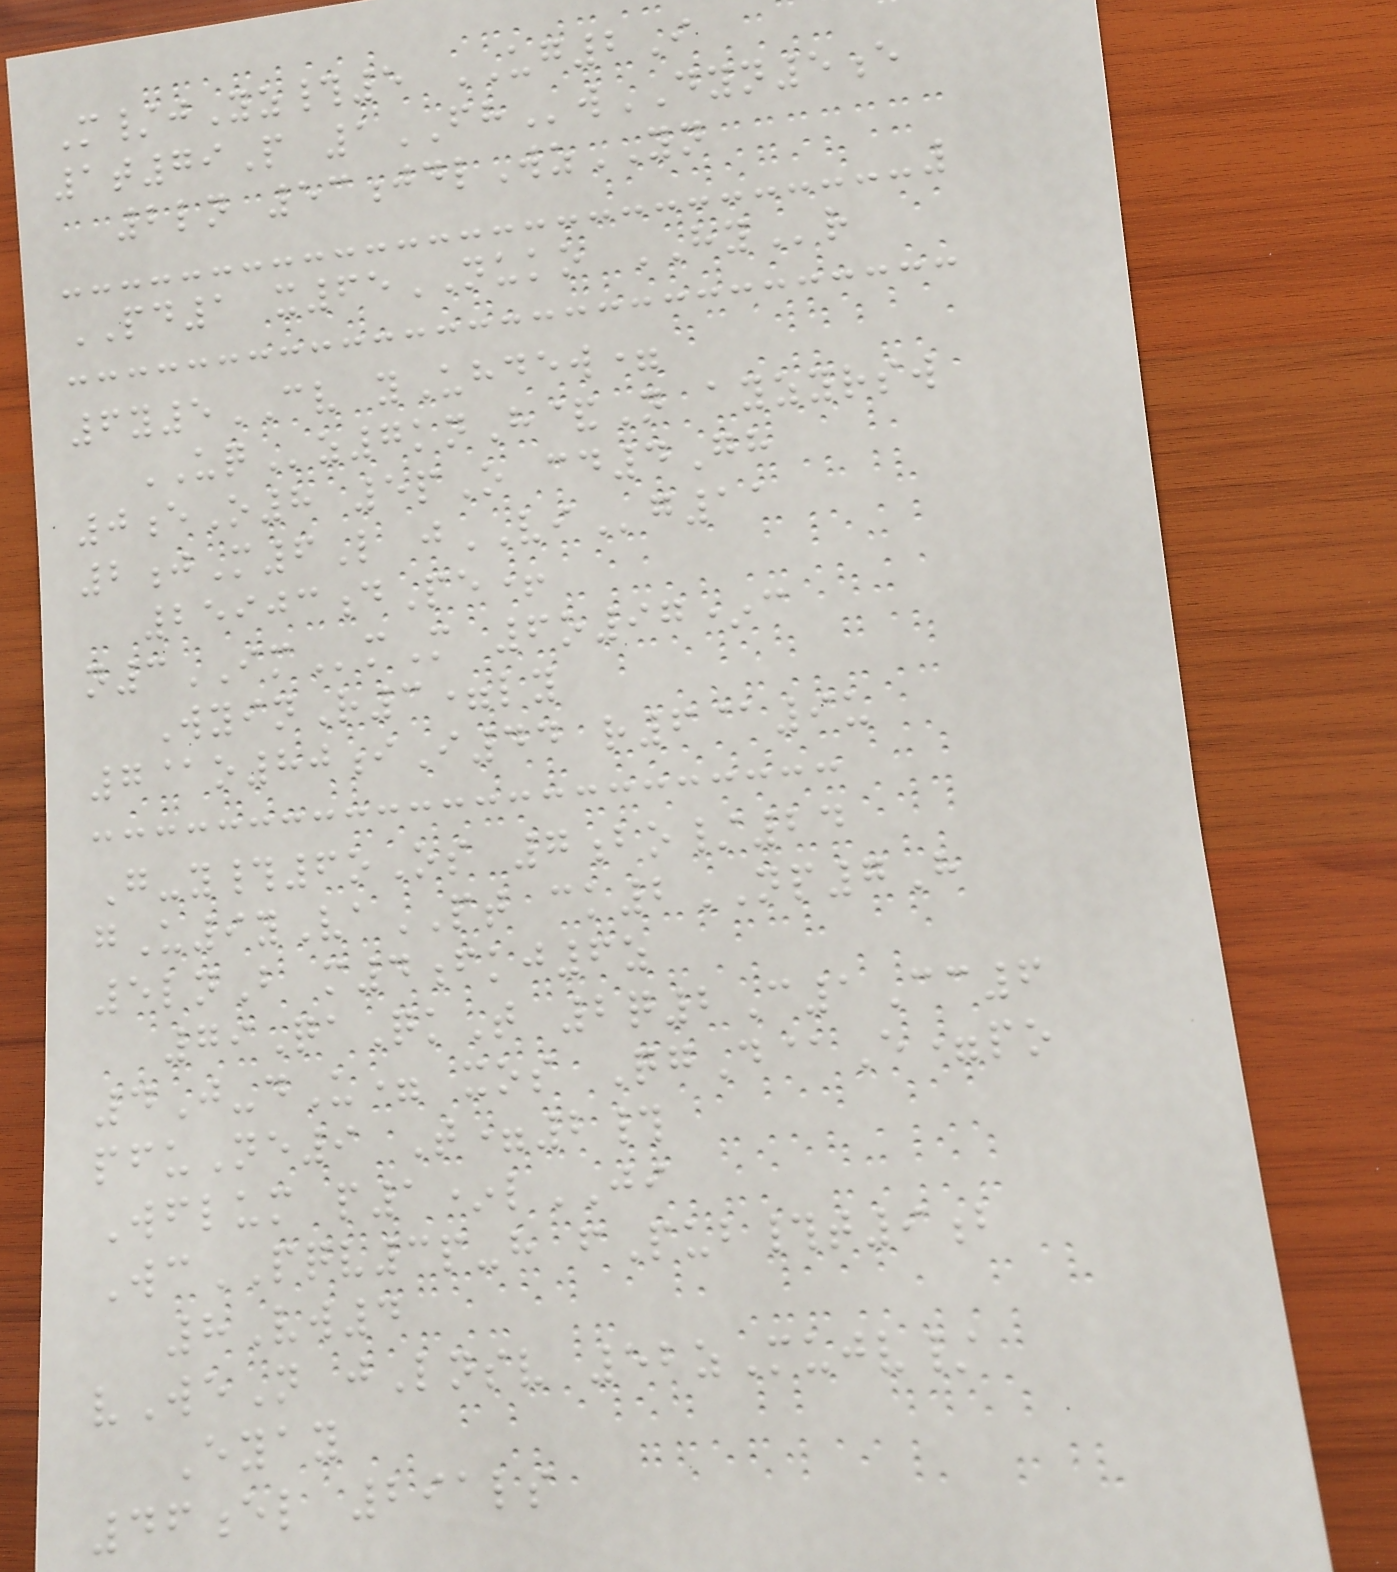M/jYz#5 UG2I
1t79P 1FHwDYN5e
2ln 53jdlWzYN
PD1 x65NUKO HYr
6y5CV yUhdew=
UQz7knH&N ayzyrsw
0eO8 5pO cd4Gh
2jM6L jVIg11
25903dPe+
n3IMmM 6o97*c
WyinR3=ly
7@o80iI44 r6@9u
G-y#6oOs 7bo/24
gU9yVaPT ck2NP7H
5lnB m4fkj6z
79QaQkT 2q2C1Cc6
4J-dU= xos QgD@E=po
pfuNe9 T=2#
Wflum p1*lJI
WcPQV3p-h fPub#t9b
8Vw4
vWeN jLnsv 52zMujv/
Eyay
46el 291ls
